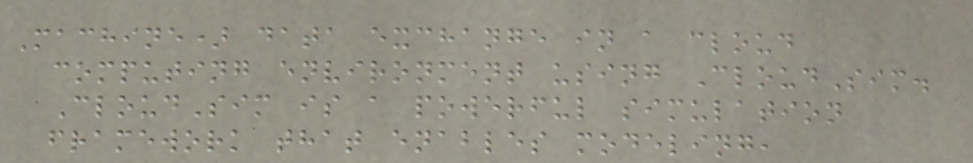Machine) data exchange in a cloud
computing environment using CloudSim.
CloudSim is a powerful simulation
framework that enables modeling,
